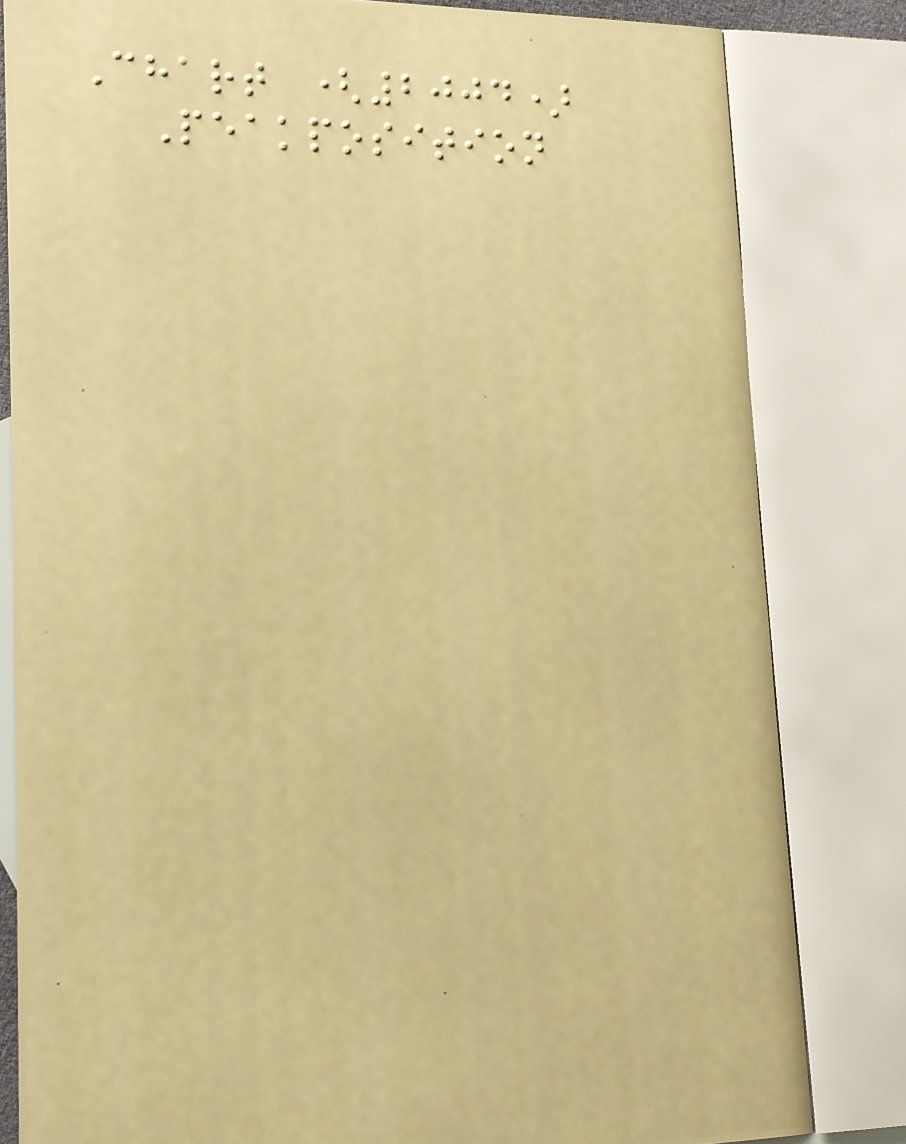Chart (2004)
Peakposition
